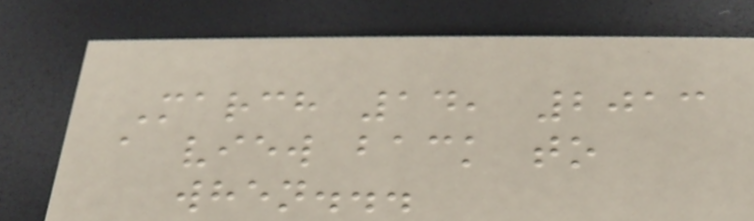March 14, 2013
a view back to
when...
